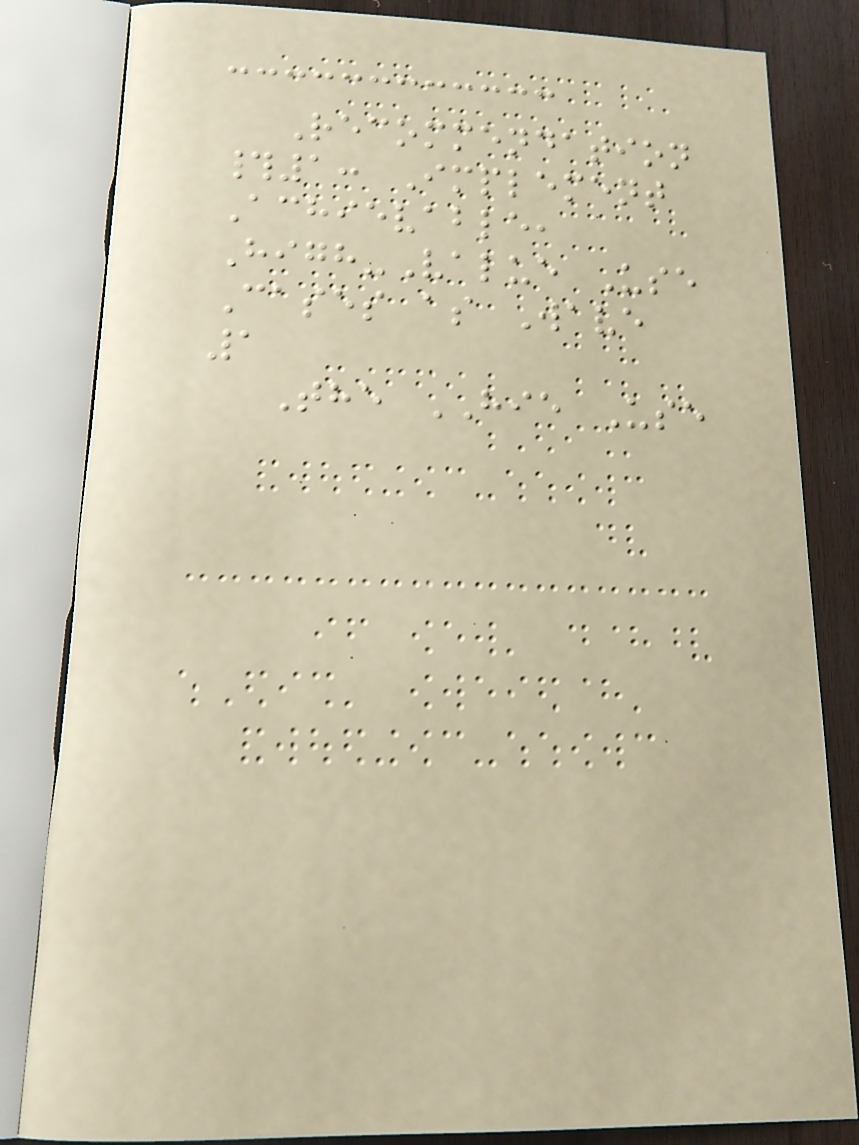Recommendation
#1: Implement
Achievable,
High-Value Use
Cases as Wave
1
The HIE Use
